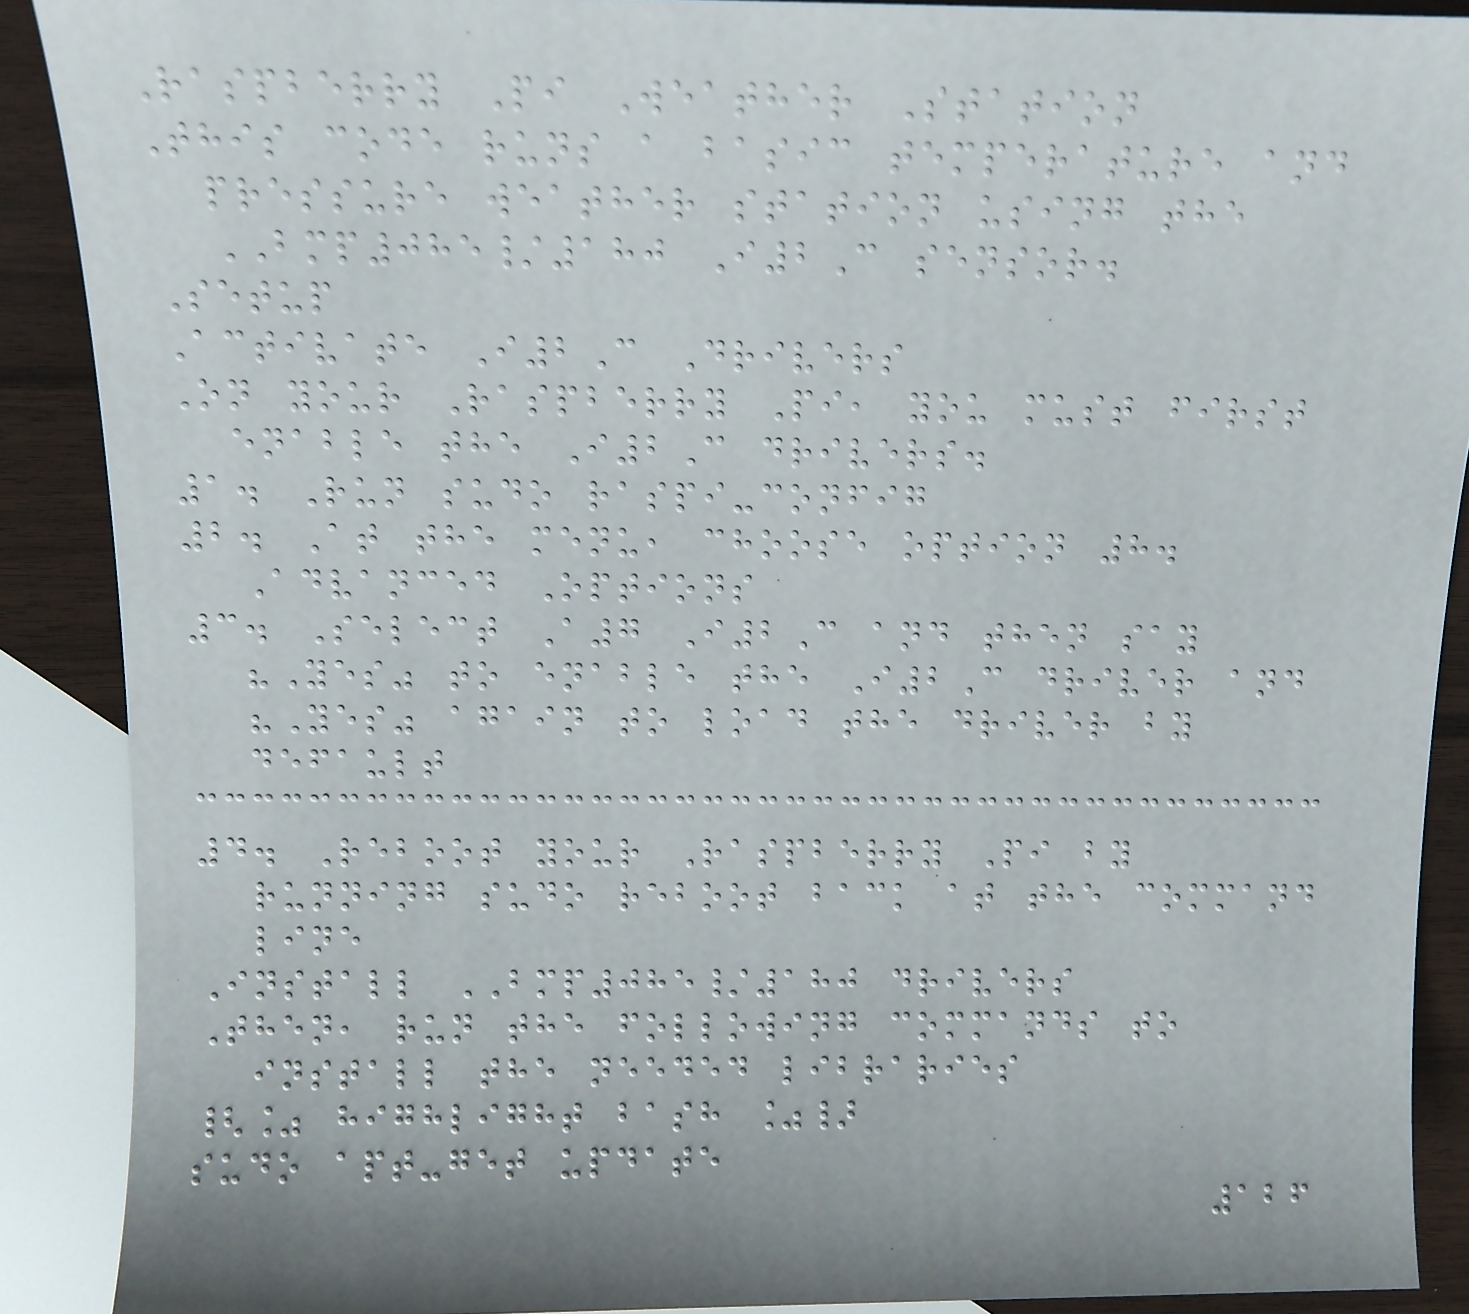Raspberry Pi Weather Station
This code runs a basic temperature and
pressure weather station using the
BMP085/180 I2C sensor.
Setup
Activate I2C Drivers
On your Raspberry Pi, you must first
enable the I2C drivers.
1. Run sudo raspi-config
2. At the menu, choose option 8.
Advanced Options
3. Select A7 I2C and then say
"Yes" to enable the I2C driver and
"Yes" again to load the driver by
default
4. Reboot your Raspberry Pi by
running sudo reboot back at the command
line
Install BMP085/180 drivers
Then, run the following commands to
install the needed libraries
{% highlight bash %}
sudo apt-get update
126
